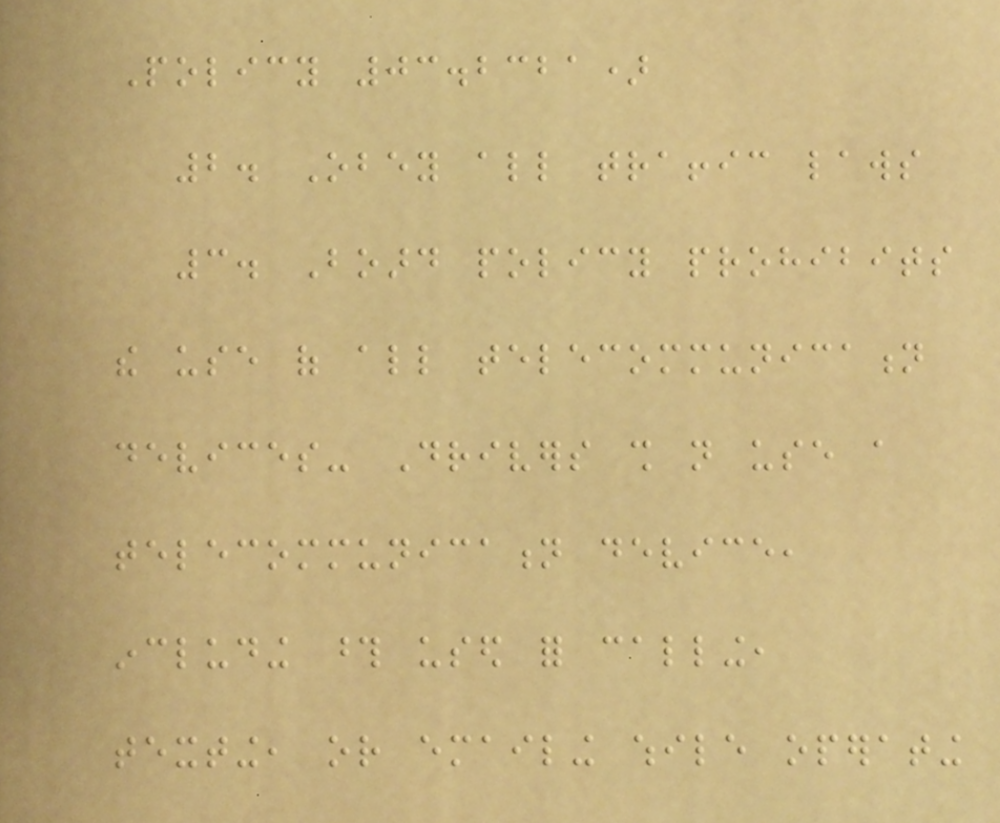Policy 03.2321)
2. Obey all traffic laws
3. Board policy prohibits
the use of all telecommunication
devices- Drivers shall not use a
telecommunication device,
including those used for calling,
texting, or emailing while operating
